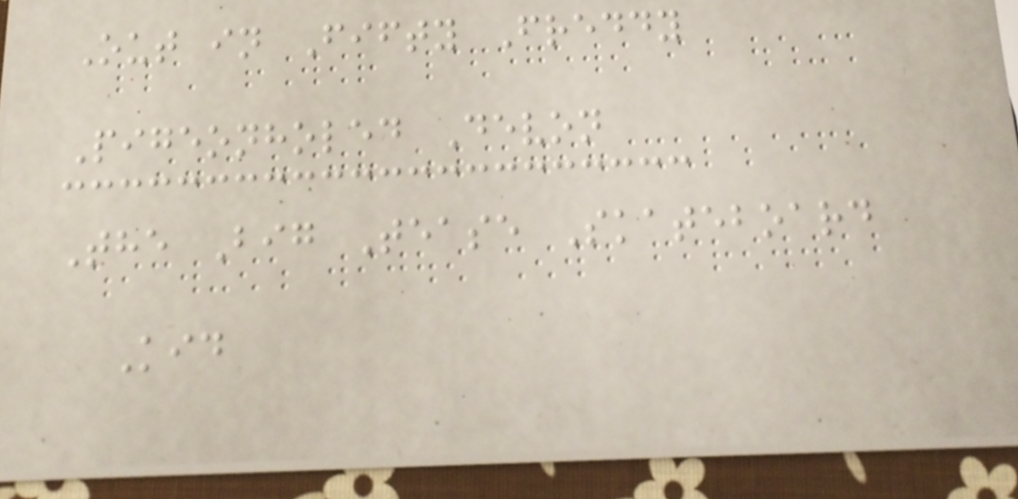Out in Fifty Freddy
Pigeonholed Devon
The Big Tease Skateboard
Kid
